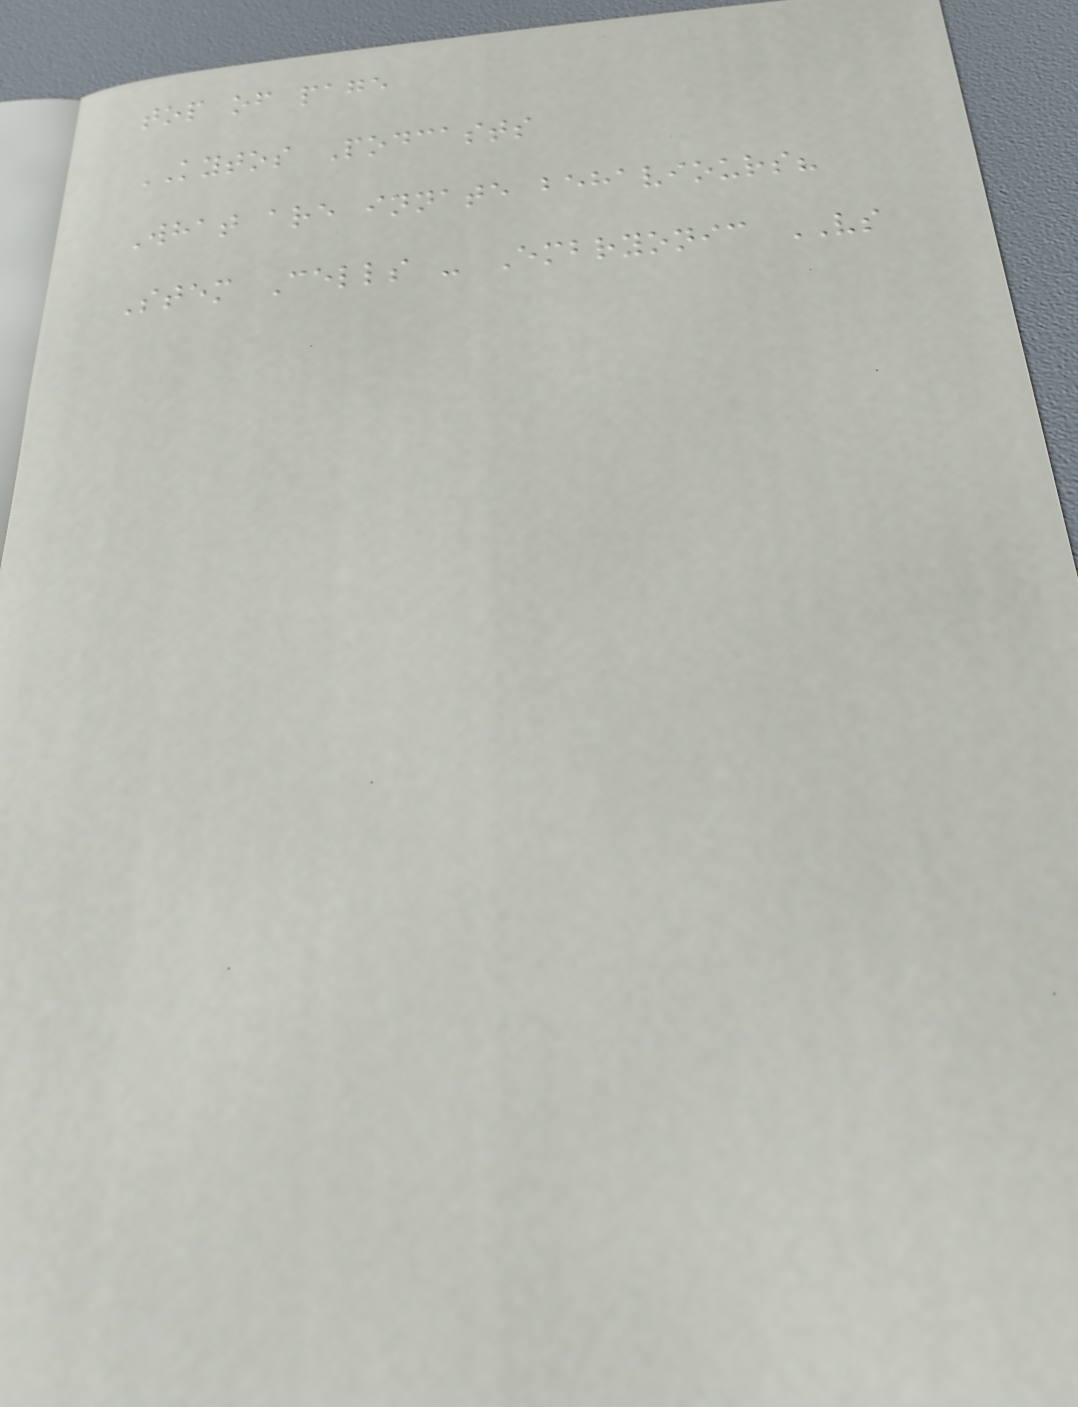top of page
KYTOS Podcasts
What are innate behaviours?
Stem Cells - Embryonic VS
